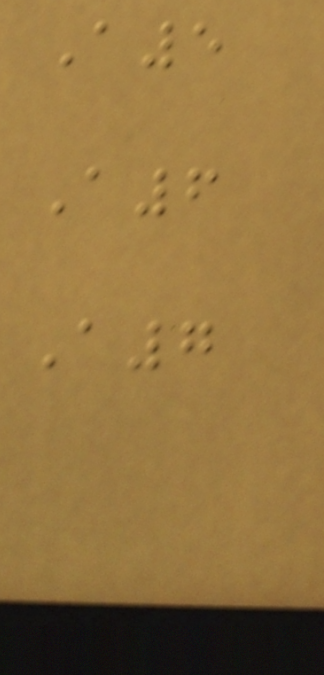A5
A6
A7
